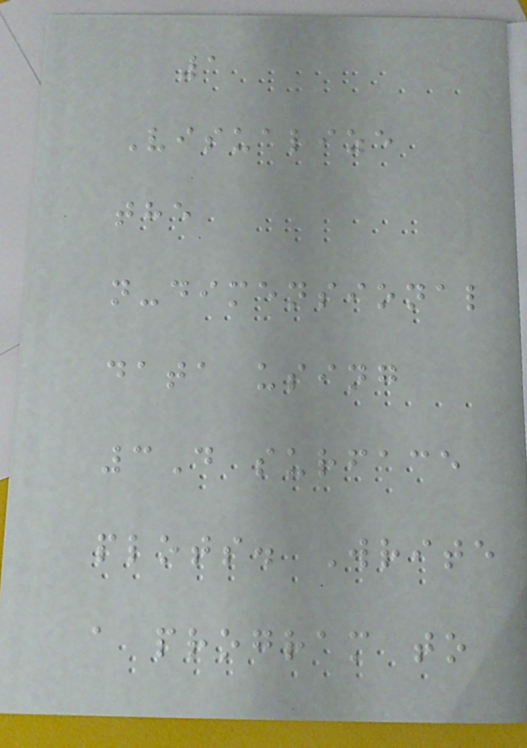1
Visualize
the
n-dimensional
data using
3D surface
plots. Write
a program to
